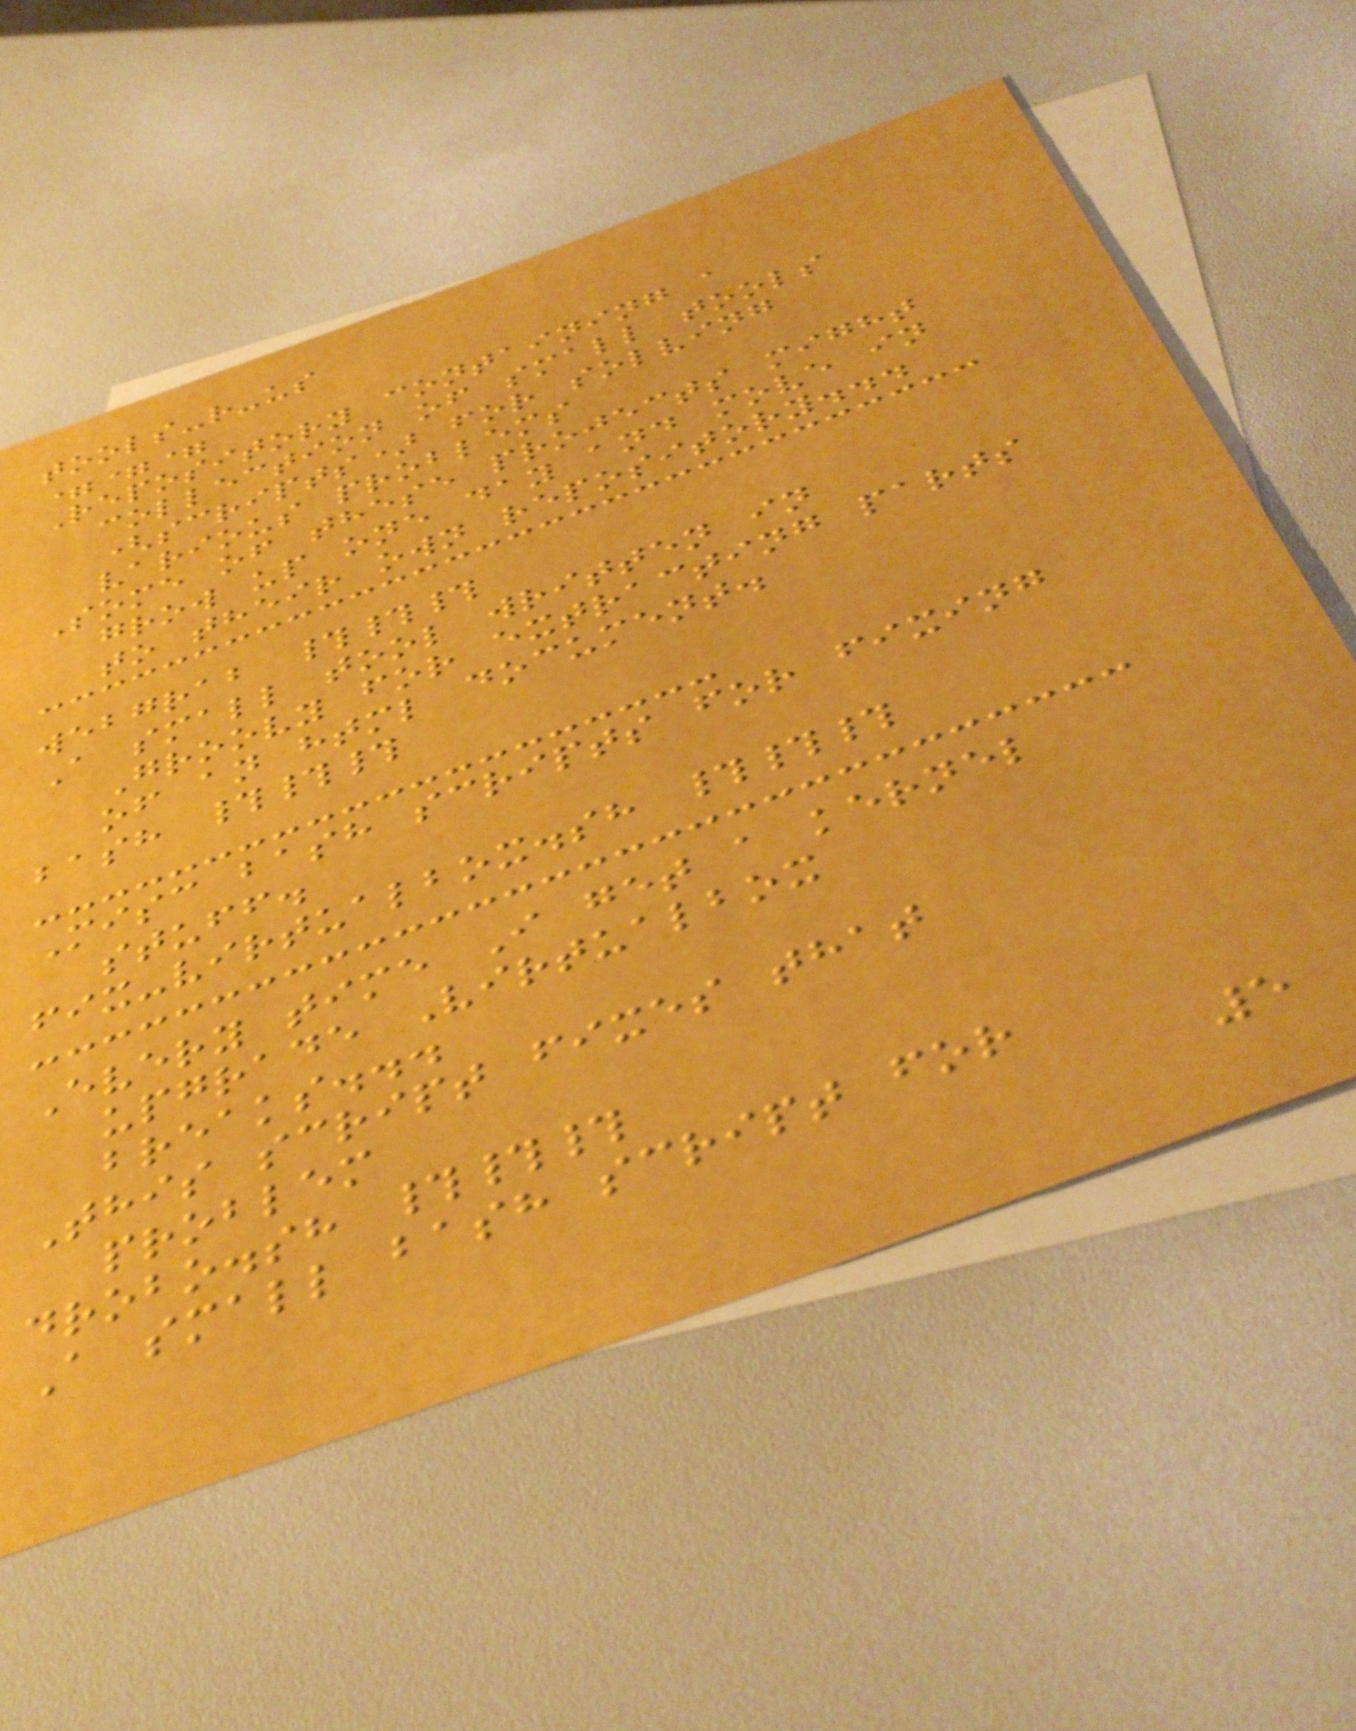tools-r-us
===
Repository containing a
collection of small tools
(scripts) for solving
various problems
Some of these projects might
grow up one day and move in
to their own repository...
webgrab ###
A small tool written in
Groovy for extracting parts
of an html document.
bash ###
Misc bash scripts for fixing
stuff.
fix-virtualbox.sh ###
Every time I get a kernel
upgrade Virtualbox
breaks...
This script fixes that
problem
drobo.sh ###
A small bash script for
5
